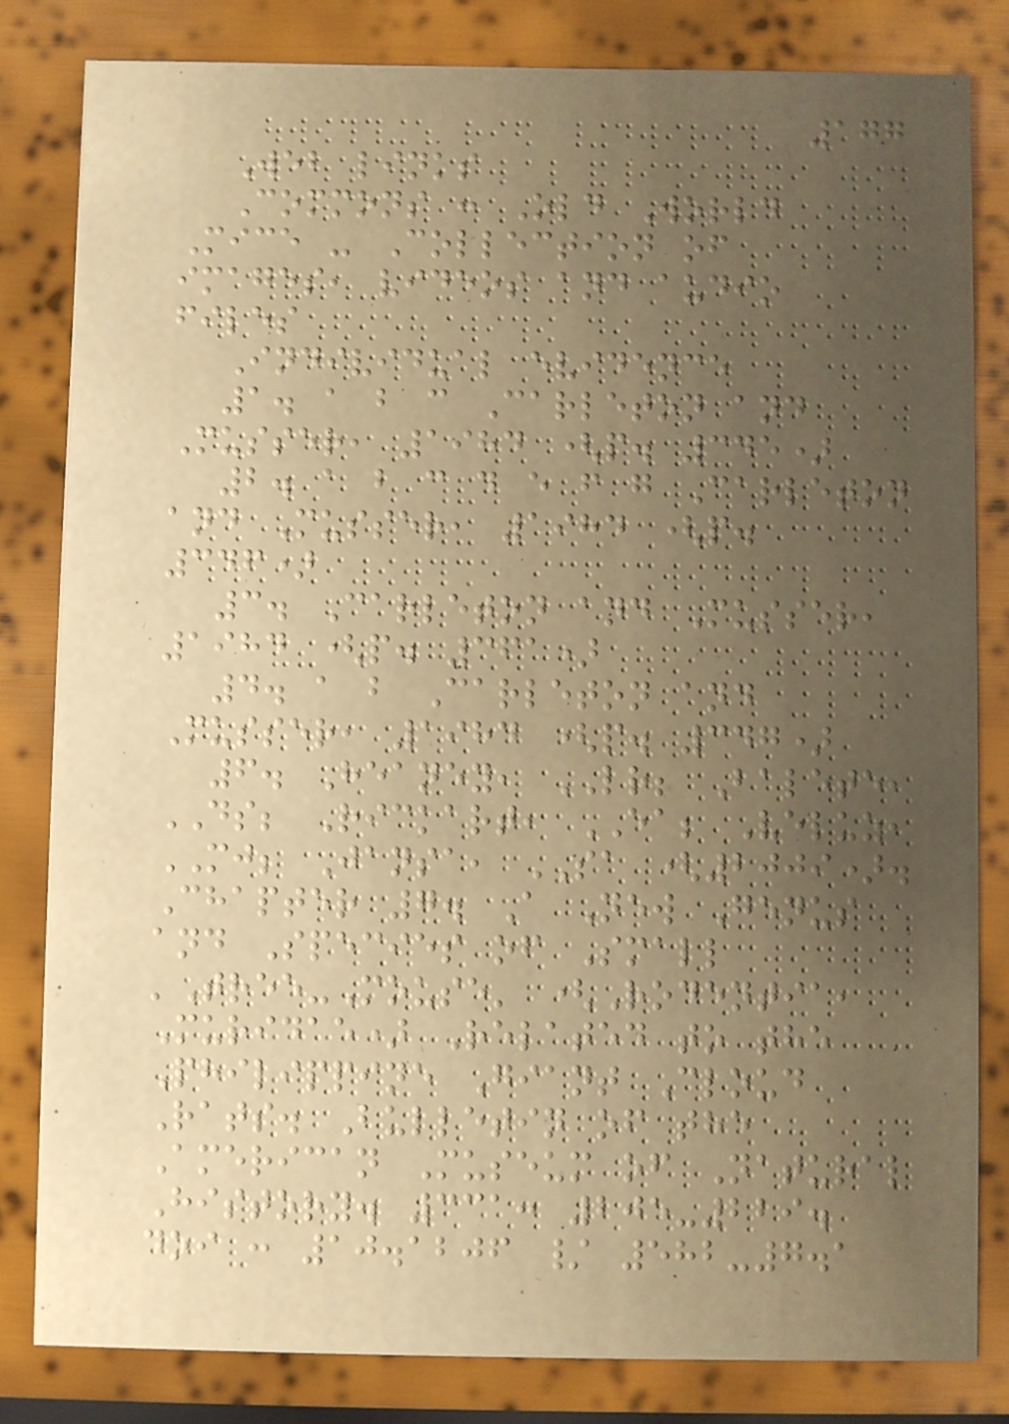177
Web links
Commons : Old World
Mice - Collection of
images, videos and audio
files
Individual evidence
1. a b c Carleton and
Musser, 1984 (p. 345)
2. a b c d e f g Carleton
and Musser, 1984 (p.
346)
3. Carleton and Musser,
1984 (p. 361)
4. a b Carleton and
Musser, 1984 (p. 347)
6. Heaney, LR; Balete,
DS; Rickart, EA; Veluz,
MJ; Jansa, SA (2009).
Chapter 7. A New Genus
and Species of Small
'Tree-Mouse' (Rodentia,
Muridae) Related to the
Philippine Giant Cloud
Rats. Bulletin of the
American Museum of Natural
History. 331: 205-229.
doi : 10.1206 / 582-7.1
